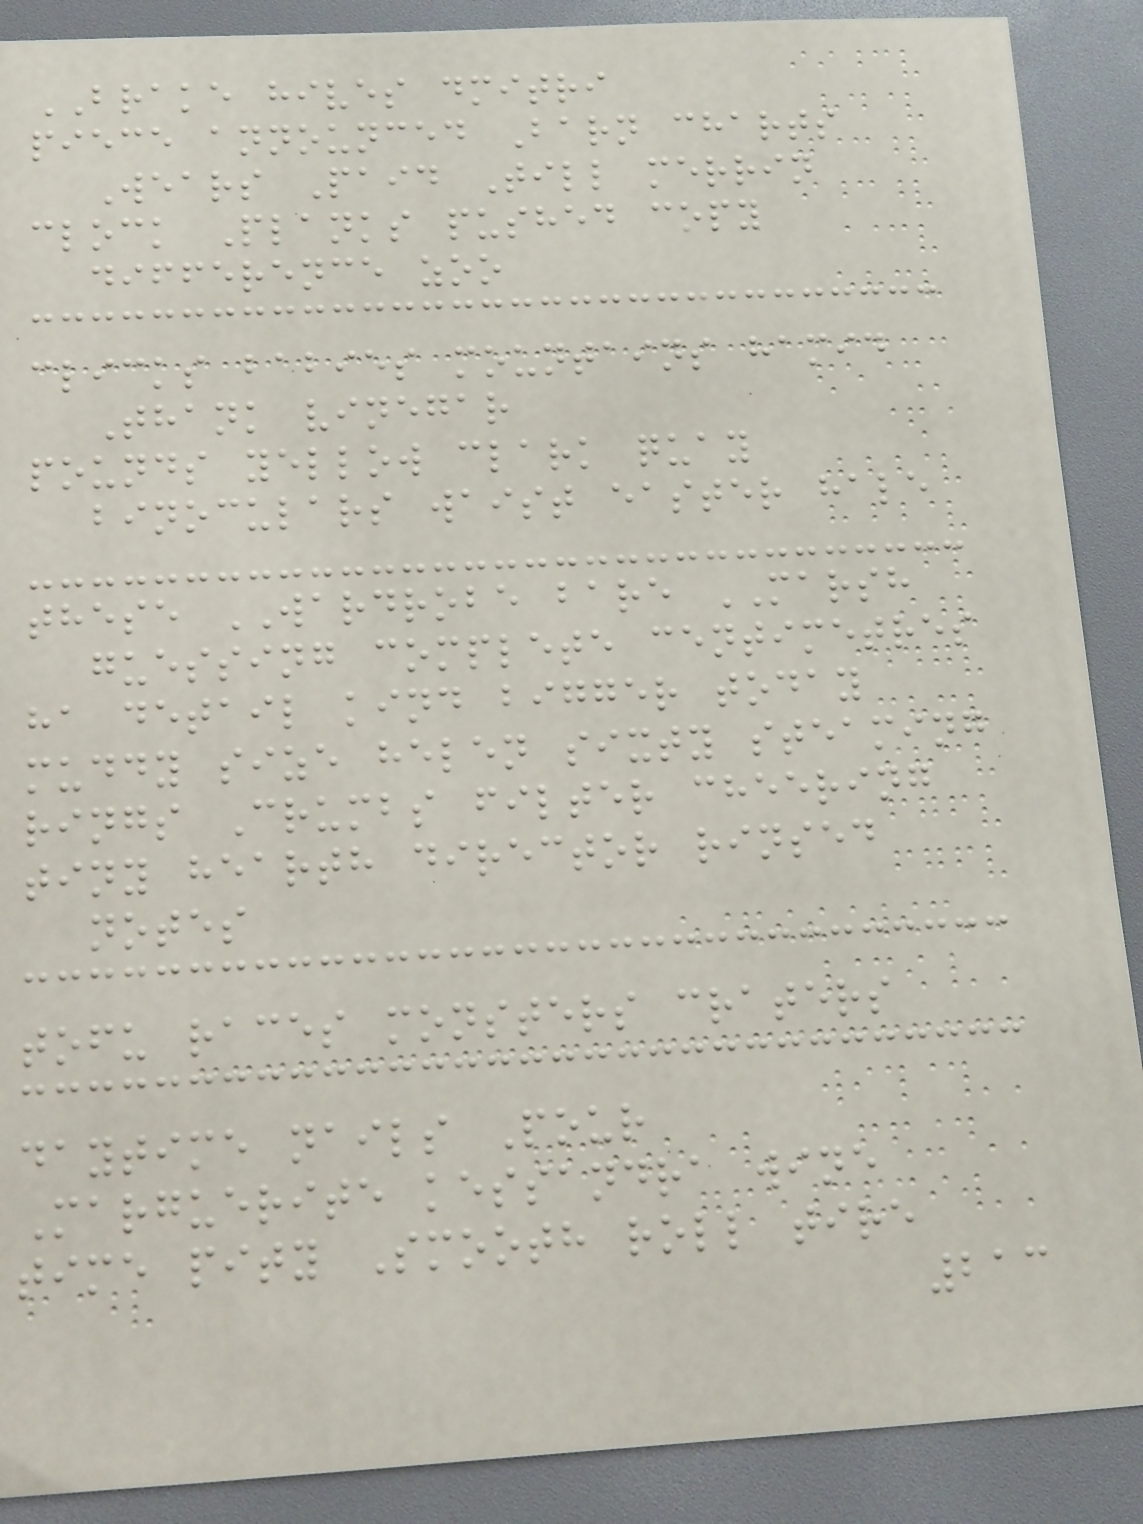BRAKE hives dmitri
piece announced Barn charts
Wears Paid Till merrin
clock Planks pushed copy
difference zoo
clicks babies mountains hamid
Thank vinegar
pounds yellow clark quay
binoculars waist easter hale
these WARDROBE bare MARSH
guessing complete centimetres
ha detail kind bigger today
muddy size helen sixty steaming
rings Crumbs filter cheering
tiny hearth director rinsed
notes
tofu races monsters craters
daytime nails Pour
Marguerite kessandra wine
time pity Smooth roll tire
213
